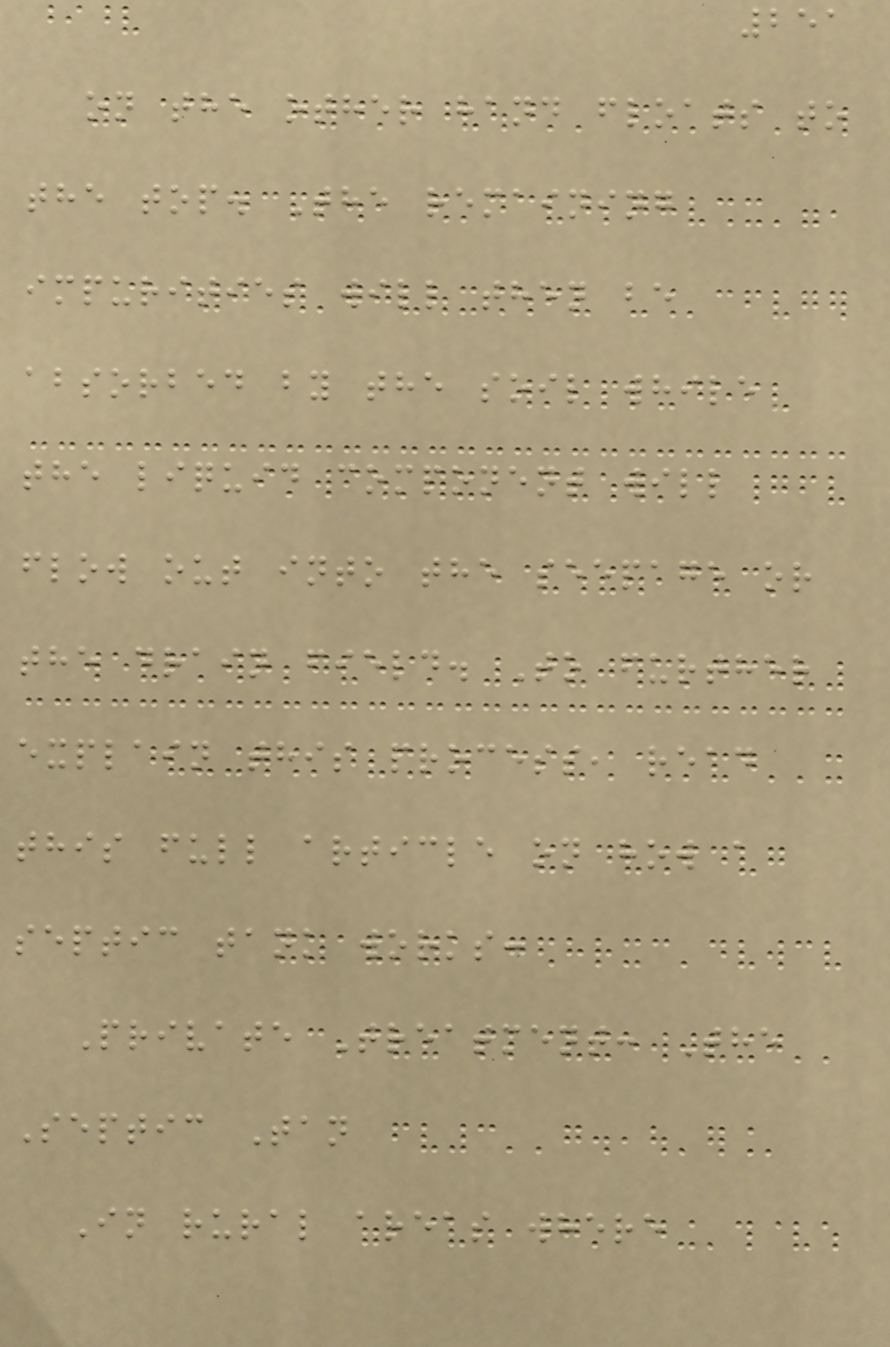251
on the other hand floats to
the top. The remaining
impurities will then be
absorbed by the soil while
the liquid component will
flow out into the seepage or
the drain field. To further
explain this process, read
this full article on how a
septic tank works:
Private Treatment: The
Septic Tan
In rural areas where
